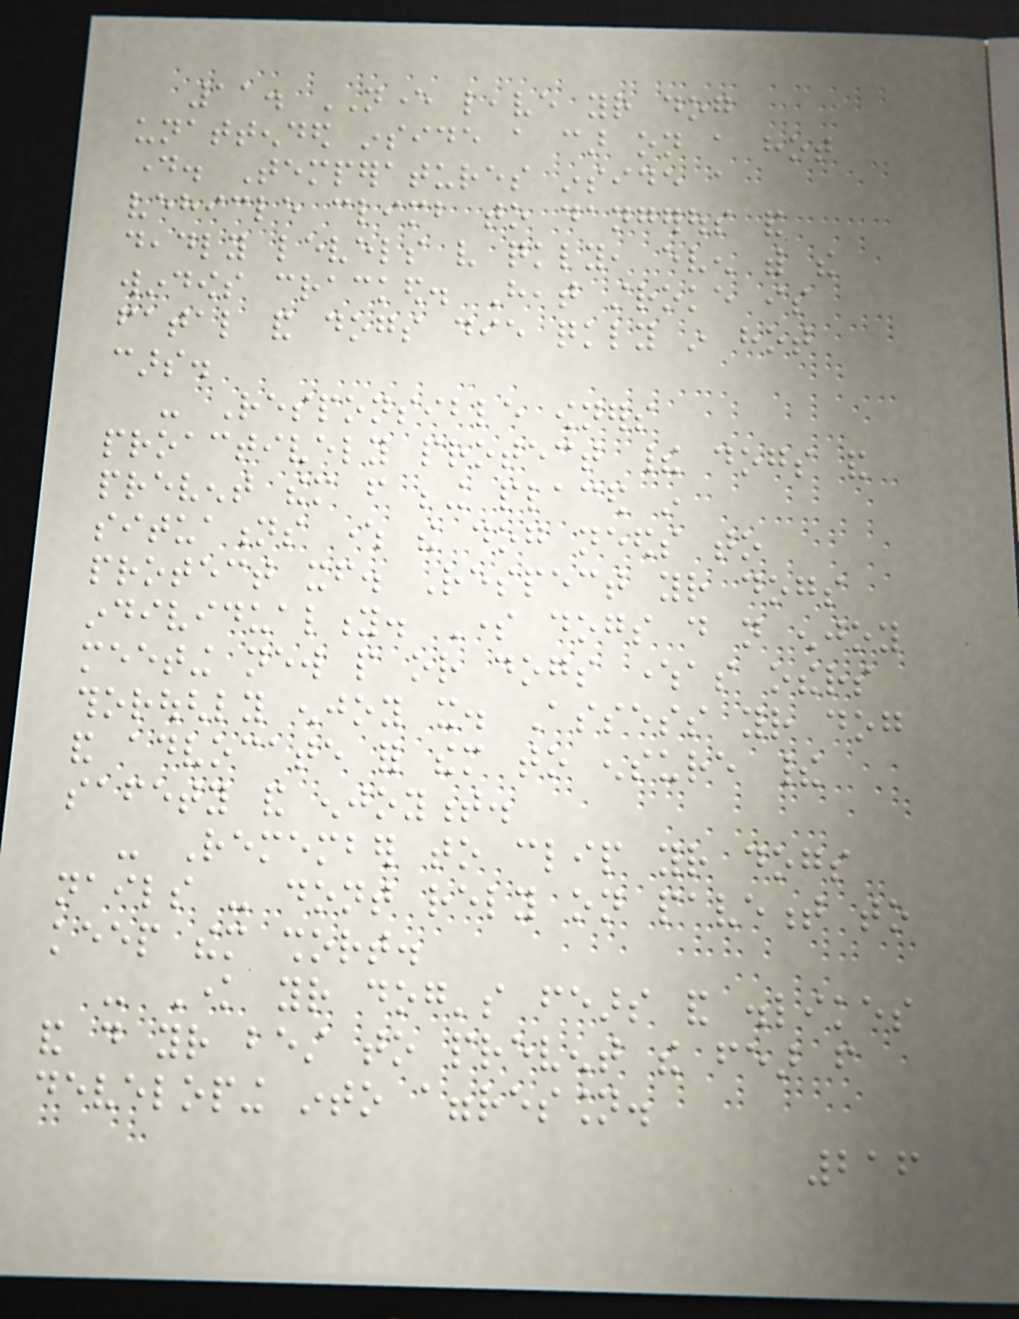11. NEVER leave your dog
unattended inside a car on a hot
day. Temperatures inside a
vehicle climb to dangerous and
deadly levels very quickly, even with the
windows cracked. Heat stroke is
fatal and dogs die quickly in hot
cars.
- Responsible owners
proactively protect their dogs and
prevent them from being placed in
situations where the dog needs to
protect itself. Respect your dogs
individuality. Some dogs do not enjoy
meeting new people or dogs whereas others
thoroughly enjoy it. Assess your dog
and advocate for them to ensure their
safety and enjoyment.
- Remember to clip your dogs
nails - dont rely on pavement to
keep them short.
- Know your dog's fears and dislikes
and do your best to prevent the fear from
developing into aggression.
216
